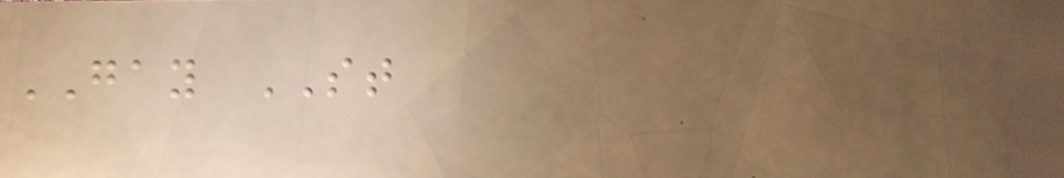GAY ST
